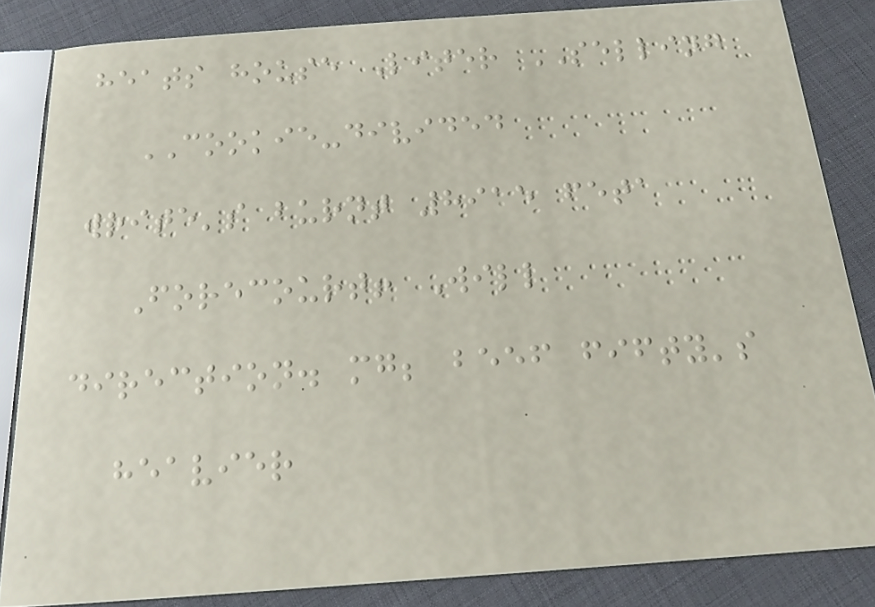heats house Liter SELLING
COOKIE-divided
write's burnt 8915 feta
Forecourt! Will
direction. mg; beef fifty's
heavier
